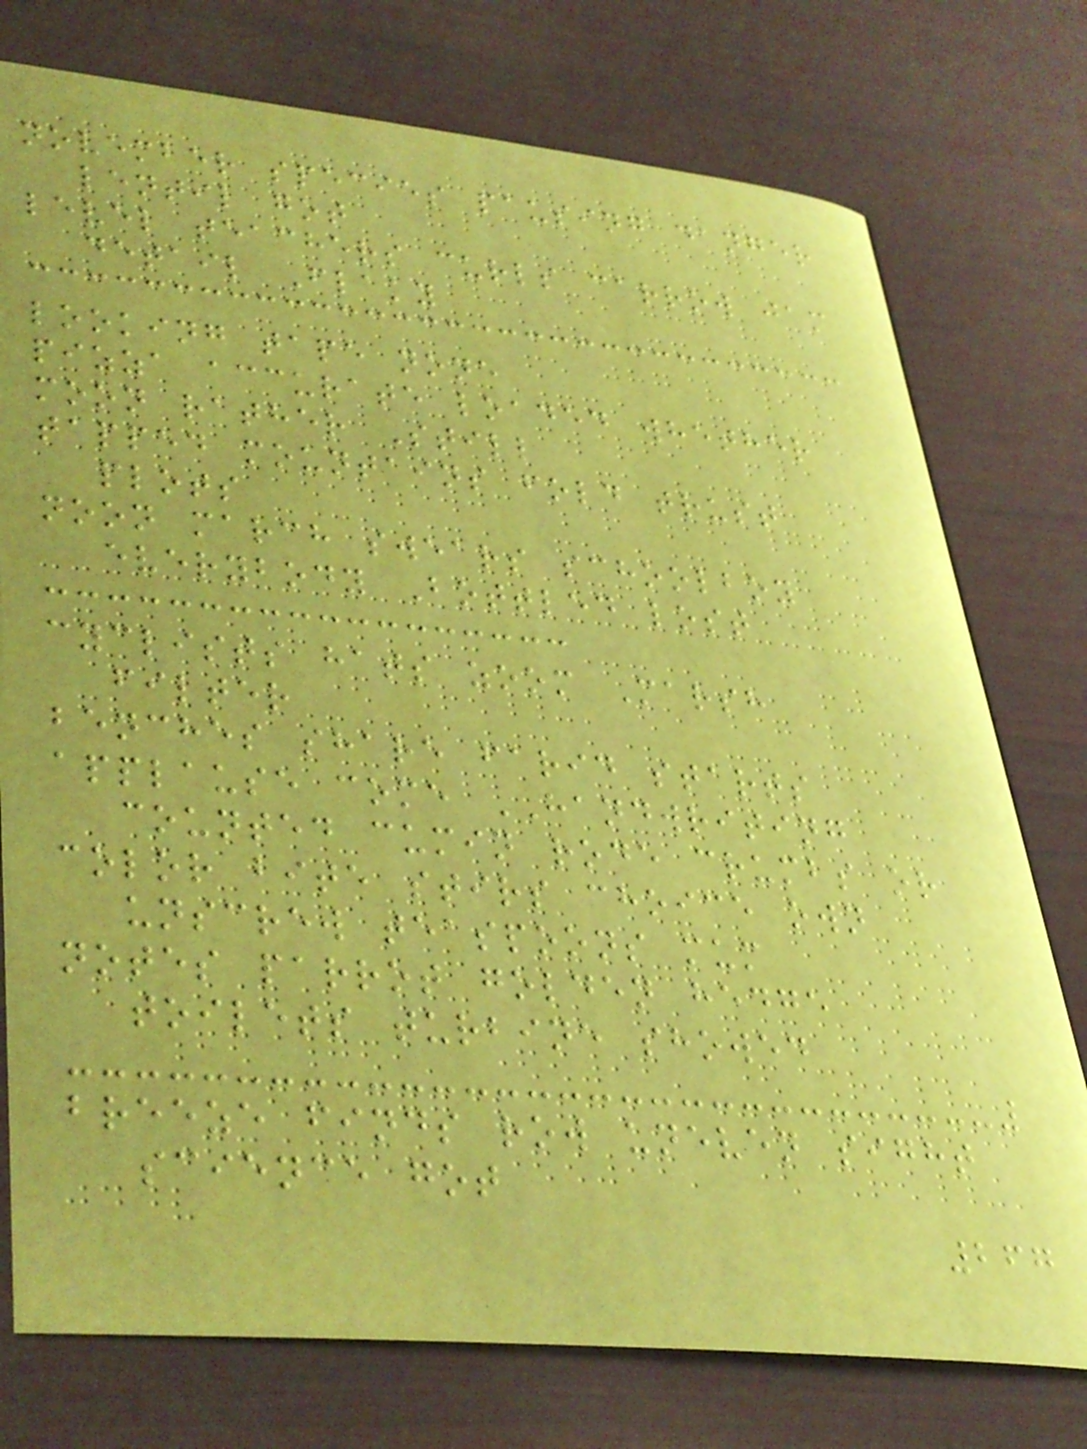november species pausing danger
lentil got
level teachers curls carrow jam
detail Flaky
looking tape none
pizza accurate loaded whether
moon rather Still
tapped mountains fold trust
plots
noon march swears schoolboy
everybody Bottled lost
cyclists hats zoom Marsh
filter
benches share farid starts
applause come HANDWRITING
counted cumin rode crumbs or
color bite stirs choice own
unscrew teaspoons mum
notes parrot golden hedge
toilets turbine showed
breeze finds row uneven sight
science got
267
